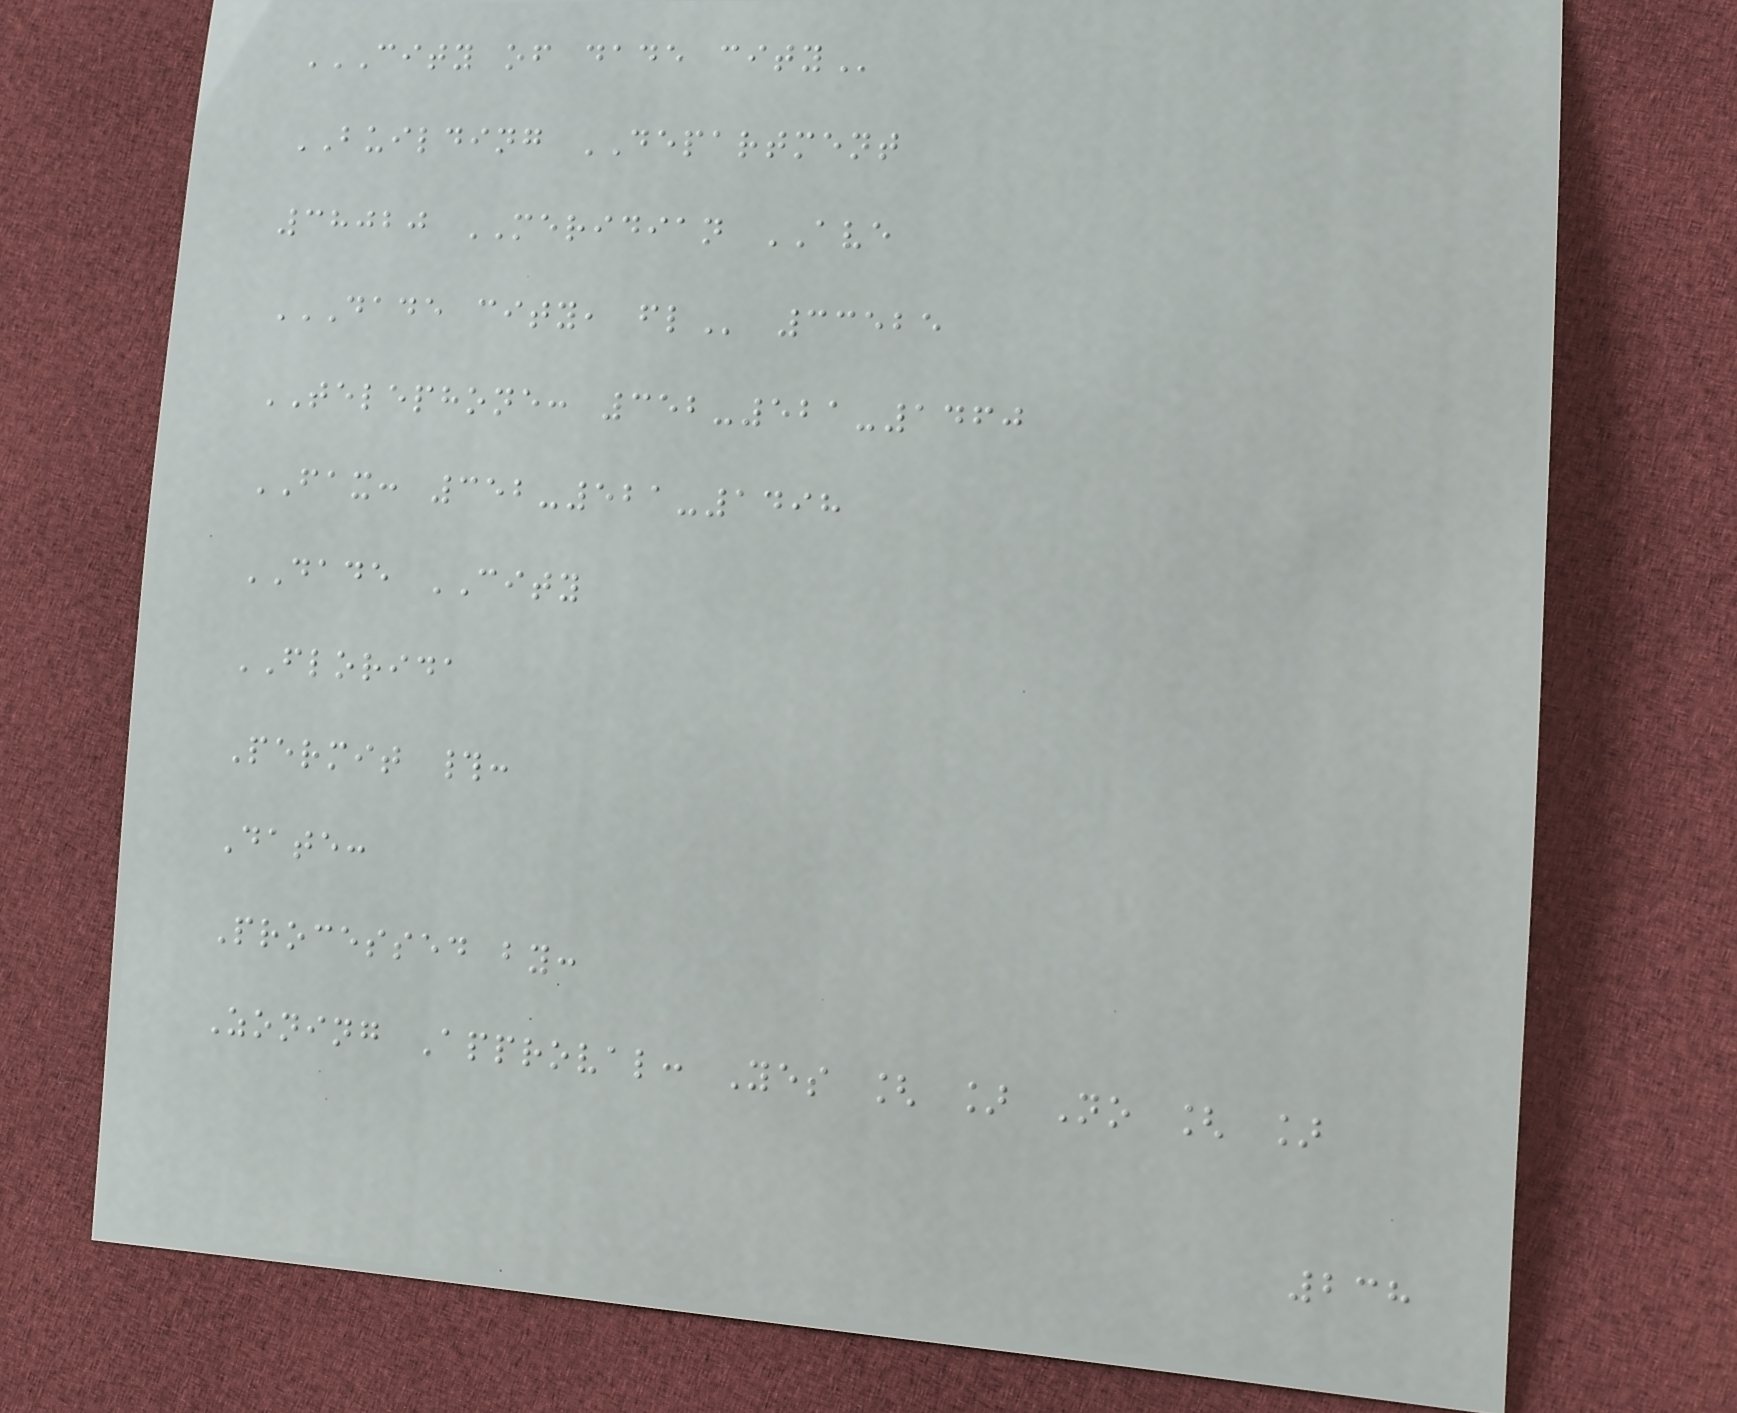CITY OF DADE CITY
BUILDING DEPARTMENT
38020 MERIDIAN AVE
DADE CITY, FL 33525
TELEPHONE: 352-521-1460
FAX: 352-521-1498
DADE CITY
FLORIDA
Permit #:
Date:
Processed by:
Zoning Approval: Yes [ ] No [ ]
238
